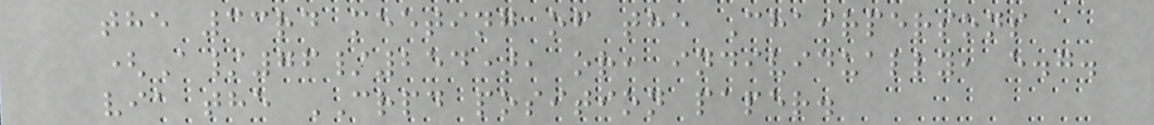the 33rd meeting of the Chairpersons
(A/76/254), or, individually, e.g.
via the CRPD position paper.
